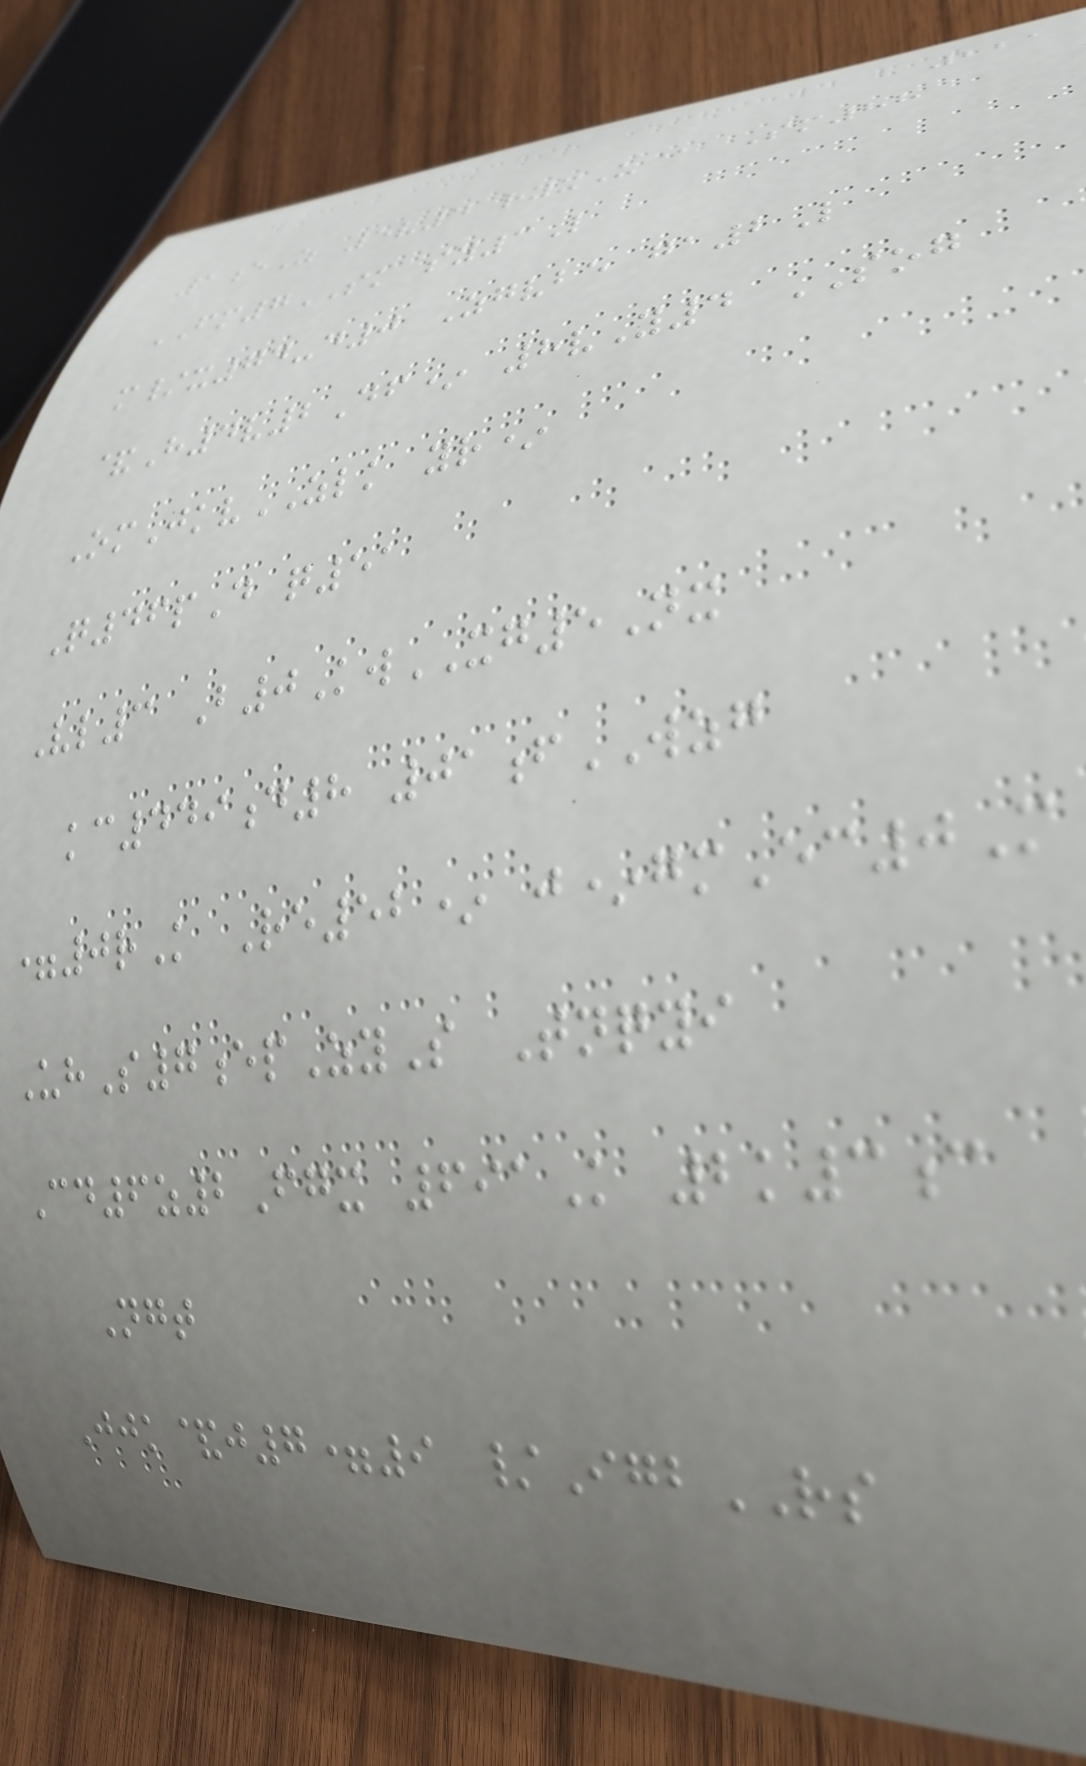221
1eZ 5v4 ryxU@ Sm88
FM7SK sy3L
m/x74-d0 Zgvbe ga2L
&H4v2Df* 8vY4 SOG
OmJkvZLK yr*
Q46pD q51
Vl3 B0KwXG5Nx
kc449d8 01fWZG
=0rK Re52* j*gmEc0M
UhS7epZyS Tnqyi
Cd6z2Fgx 691K 2k3c
Ngt
Jjk&j7=9 /IgbRS
